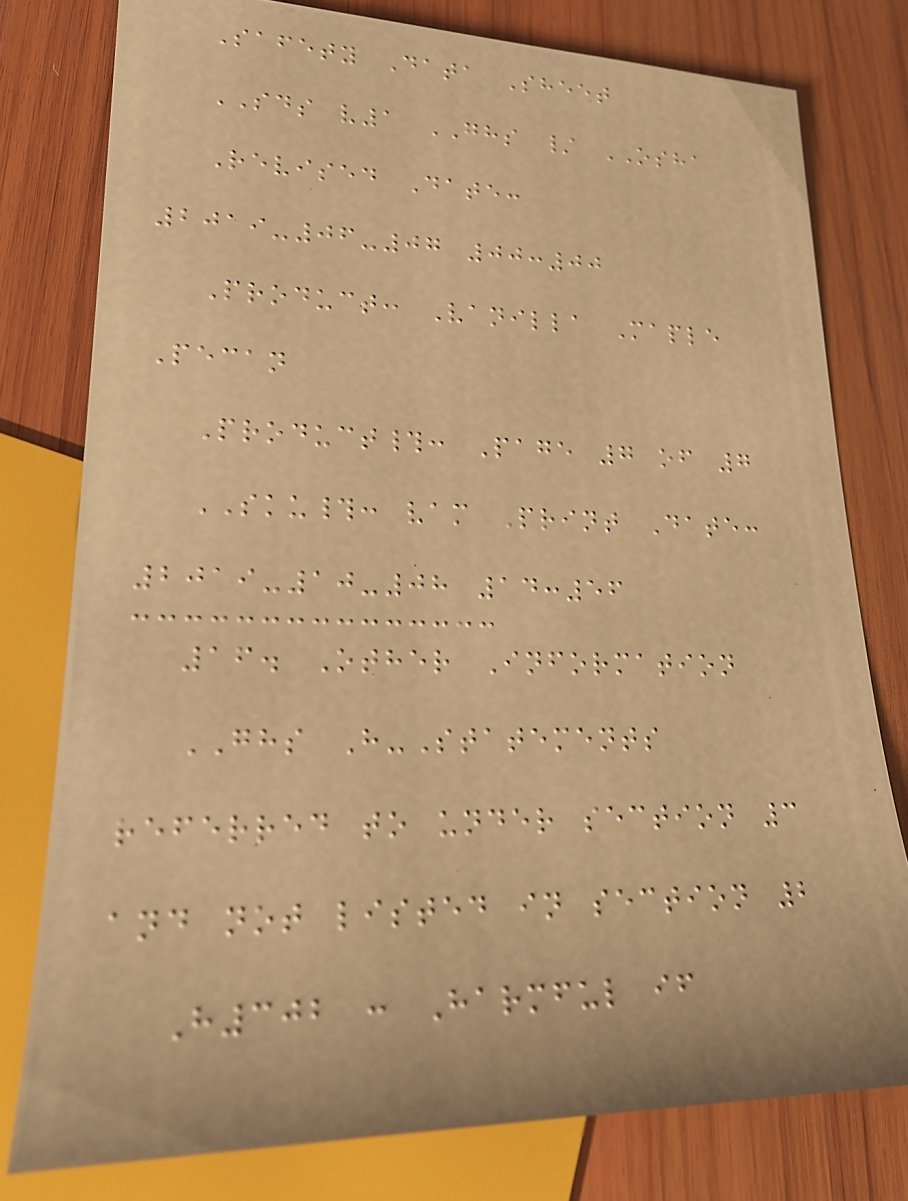Safety Data Sheet
SDS v1 GHS / OSHA
Revised Date:
2019-06-07 00:00
Product: Vanilla Maple
Pecan
Product#: Page 7 of 7
SKU#: vam Print Date:
2019-10-08 14:56
16. Other Information
GHS H-Statements
referred to under section 3
and not listed in section 2
H302 : Harmful if
